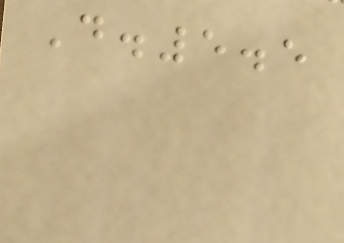D.5.5
